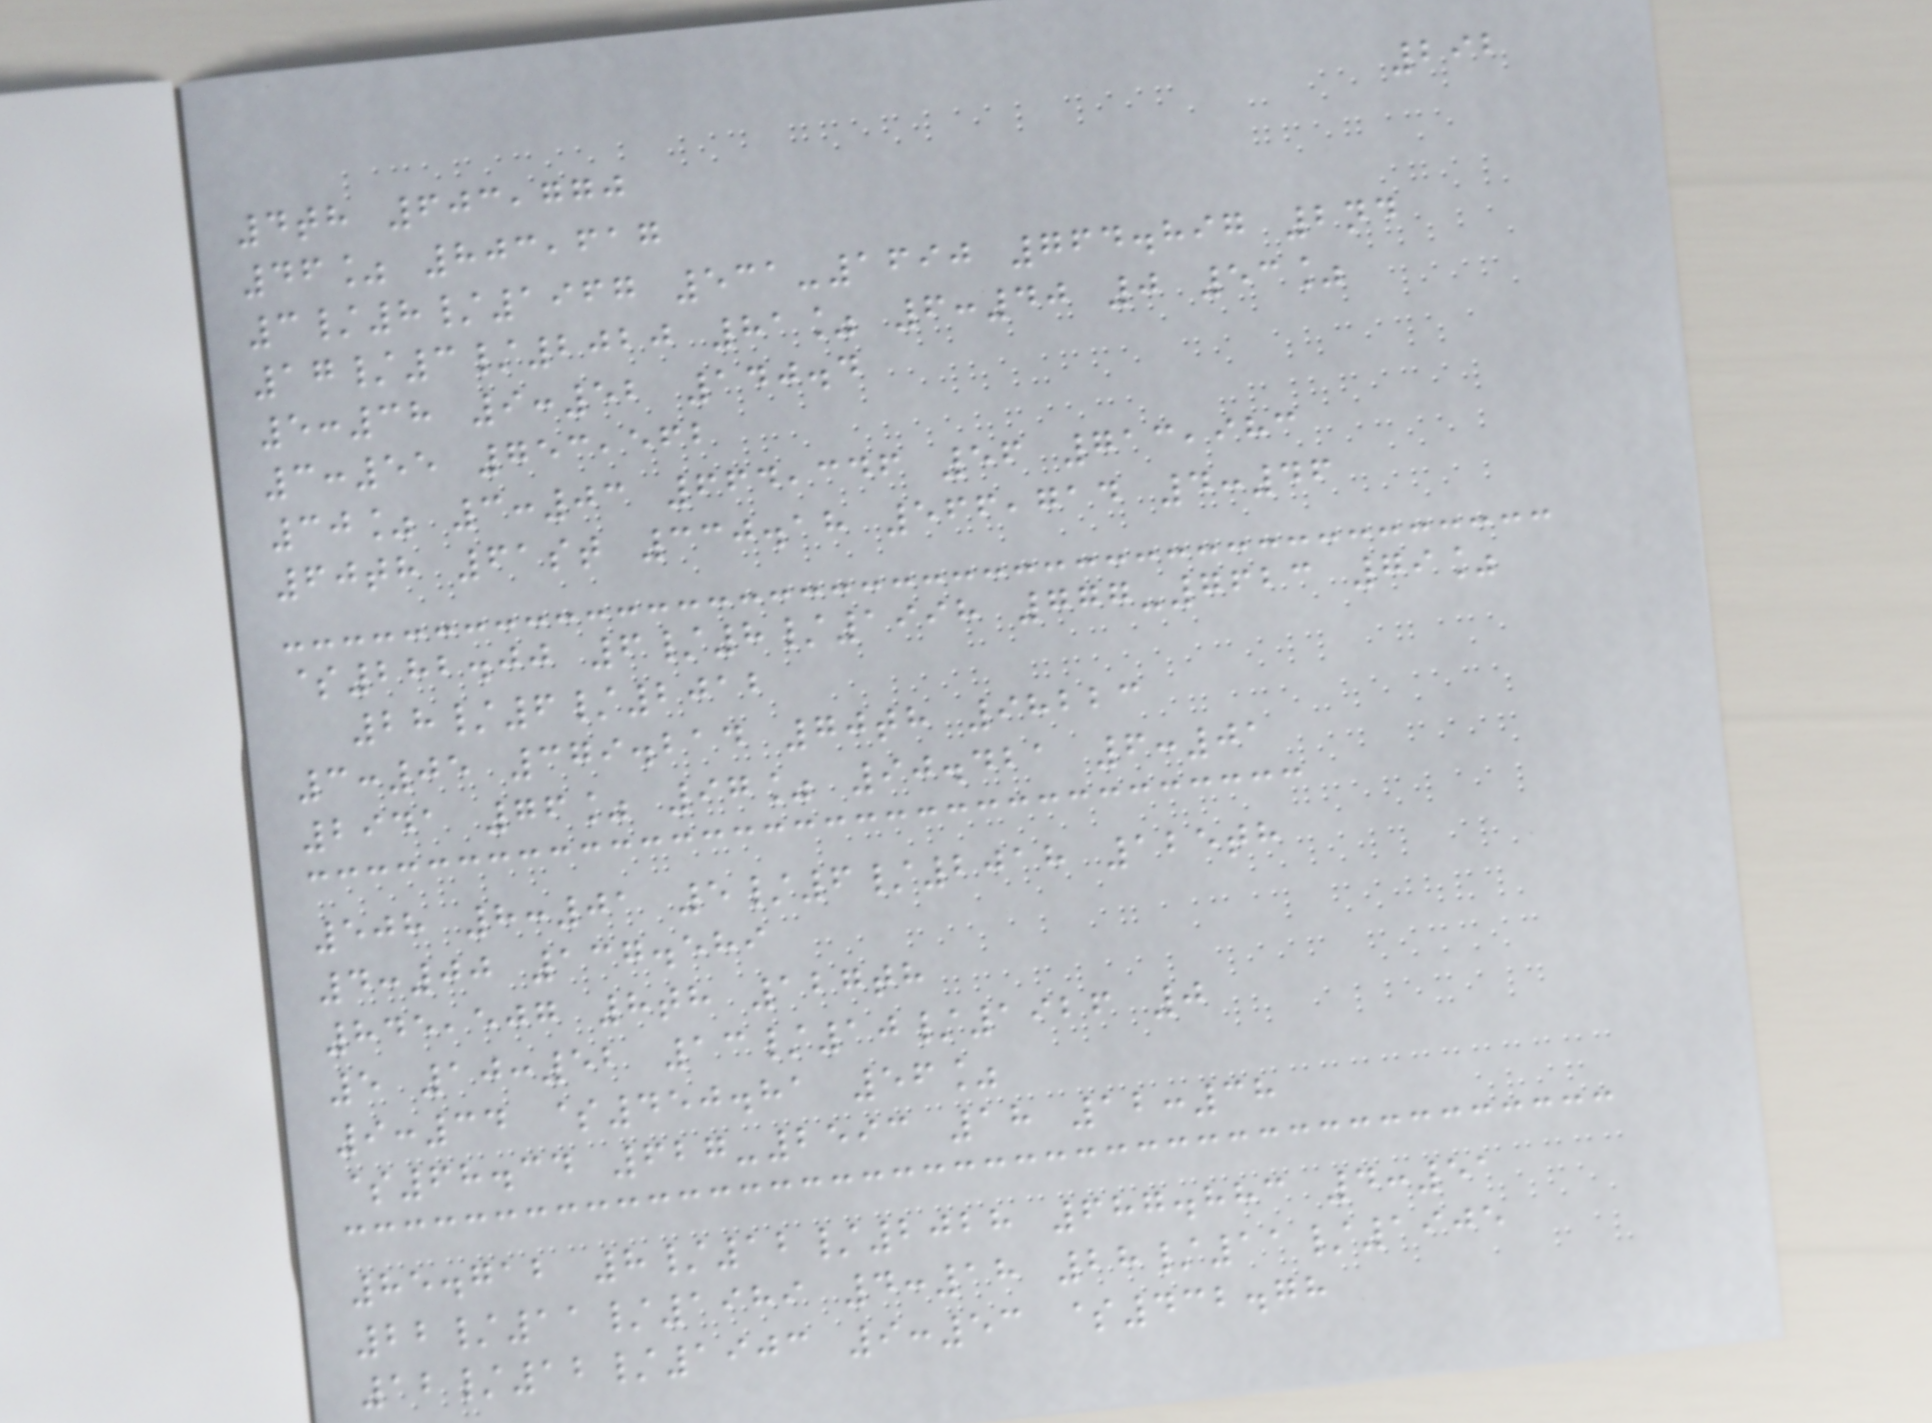292
4th 603,770
46% 803,617
3/8/1967 531-1690 764.897 2nd
17/3/2020 81% 6:40 0 53%
5:38 9:52 140.4
3:55 753,562
30% 3:03 664,346 56 713,983
60th 61st 330.18 566,714 4:46
$282.00 6/8/1998 777-7623 79%
28/6/2012
3:05 379.214 70th 98223
2941 76% 97% 90.421 6:01
508 8:01 5/6/2018 125th
4:00 137.589
845,507 8th 127th
5 10:52 13/10/1926 0
9:34 $450.81 56%
$68.34 627-2593 18 12:38
85.712 8/12/2028 687.883 4:51
22/11/1989 4:18 28/11/1905
12/12/1903 9:53 $432.78
